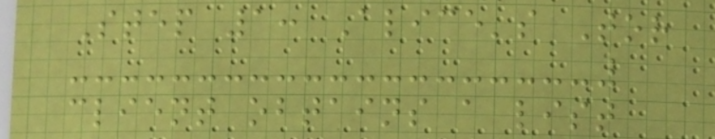Step 1: Alice's Tor
client obtains a list
